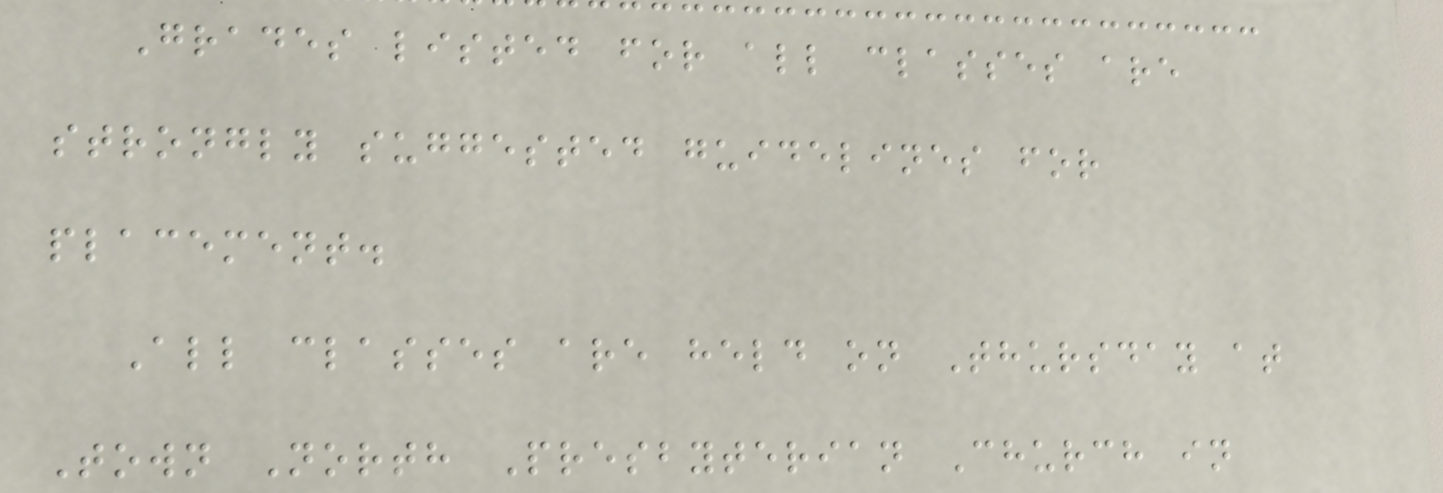Grades listed for all classes are
strongly suggested guidelines for
placement.
All classes are held on Thursday at
Town North Presbyterian Church in
